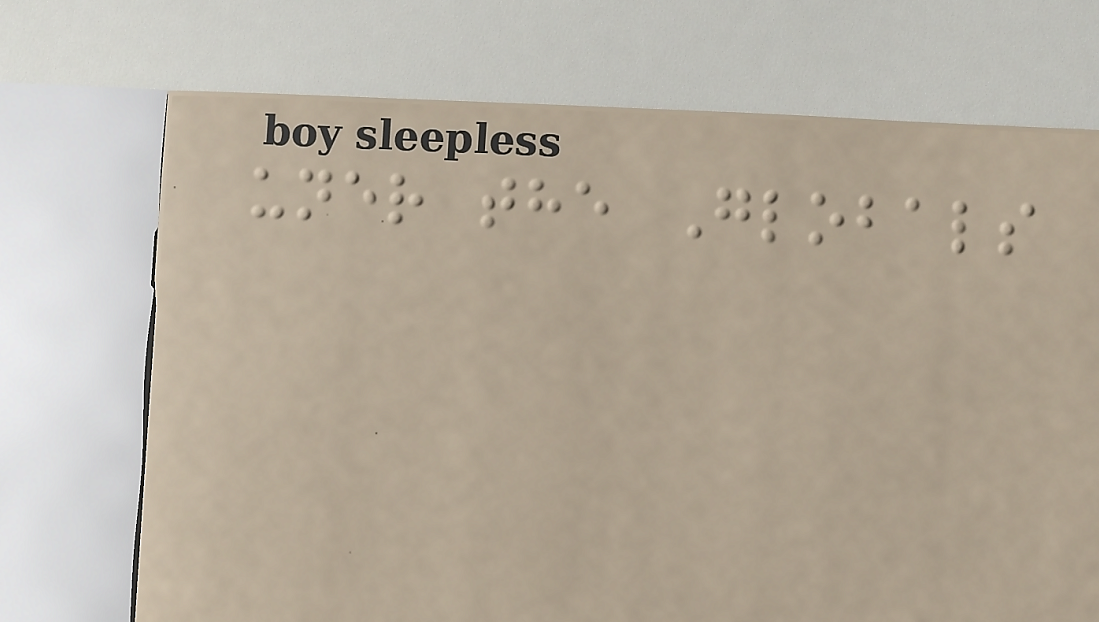uner the Globals
